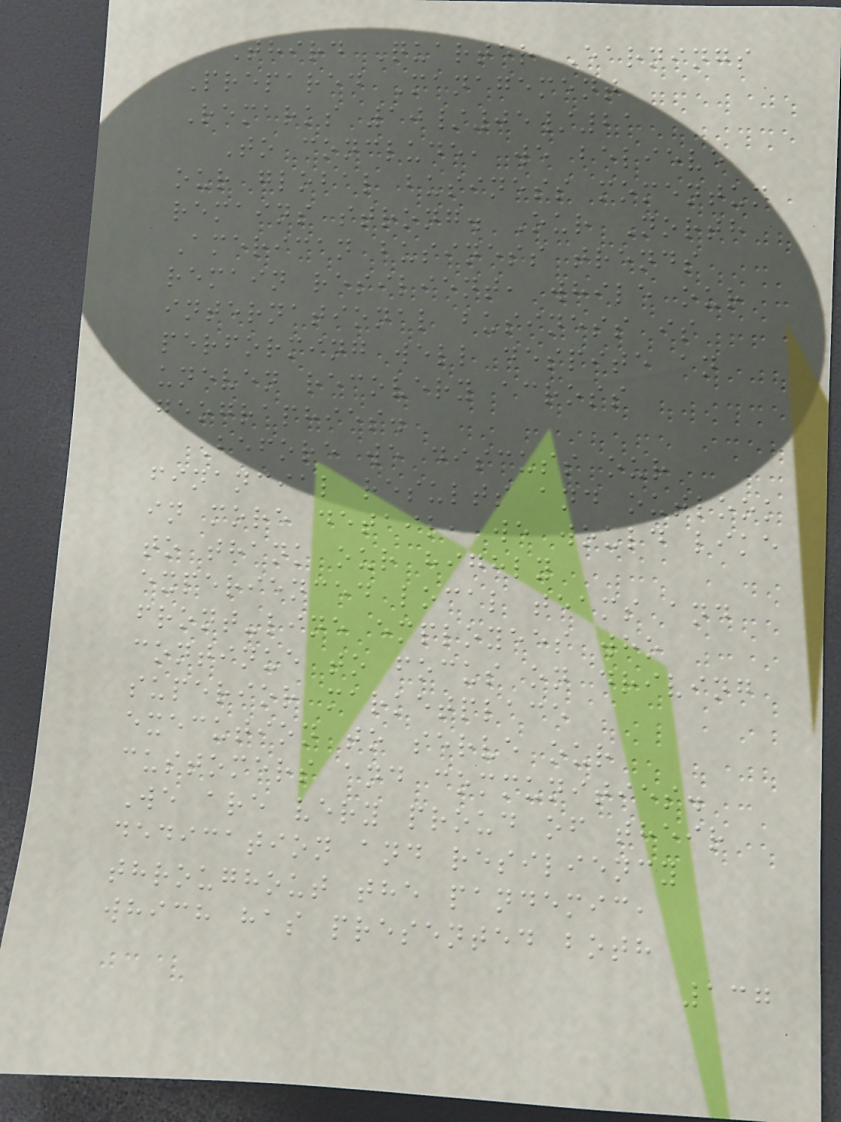Third Quarter Earnings
Prepared Management
Remarks 10/05/21
To conclude, we believe
our global business momentum
remains strong. Our North
American business trends
remain resilient, while our
international business is
performing well despite an
uneven recovery across
geographies.
Before we discuss our
financial results and outlook
in more detail, we would like
to thank our highly
experienced local teams and
front-line employees who
continue to focus on driving
superior marketplace
execution to serve our
customers and communities.
We are very proud of their
dedication and resiliency
throughout the pandemic,
which has presented both
137
